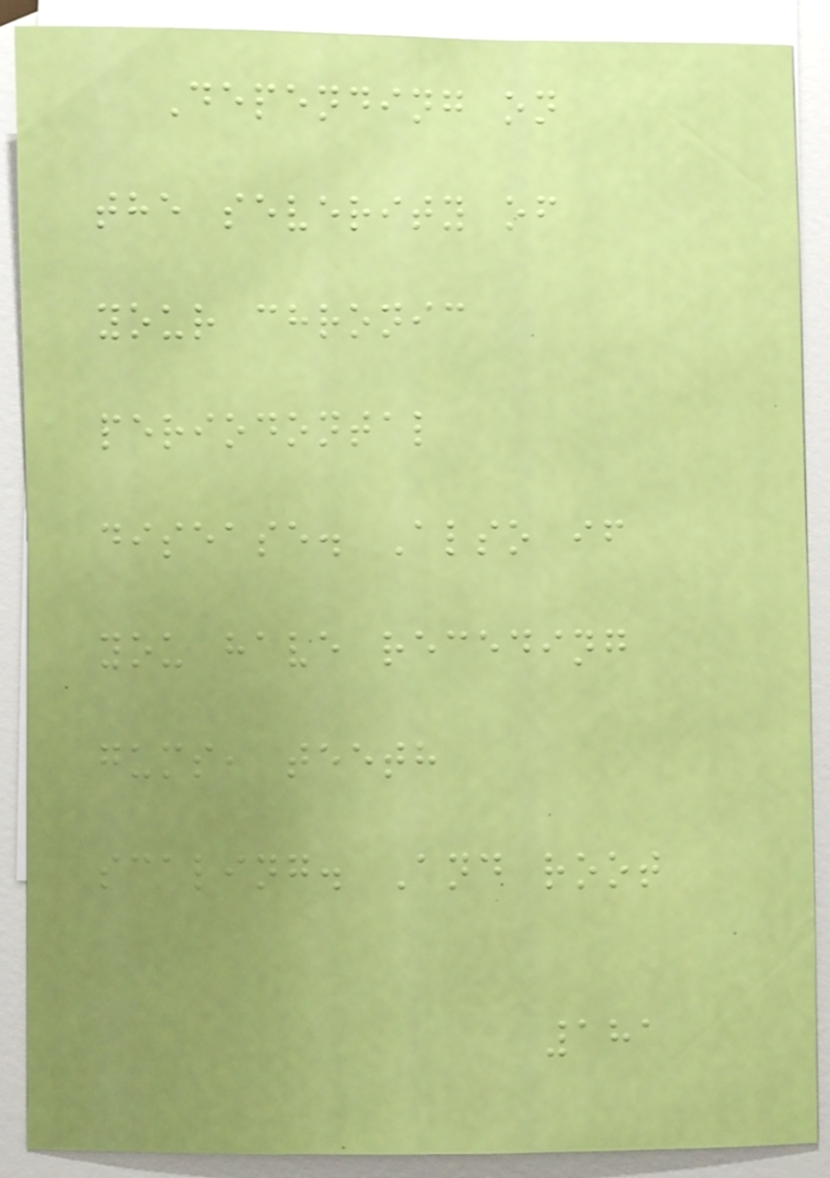Depending on
the severity of
your chronic
periodontal
disease. Also if
you have receding
gums, teeth
scaling. And root
181
